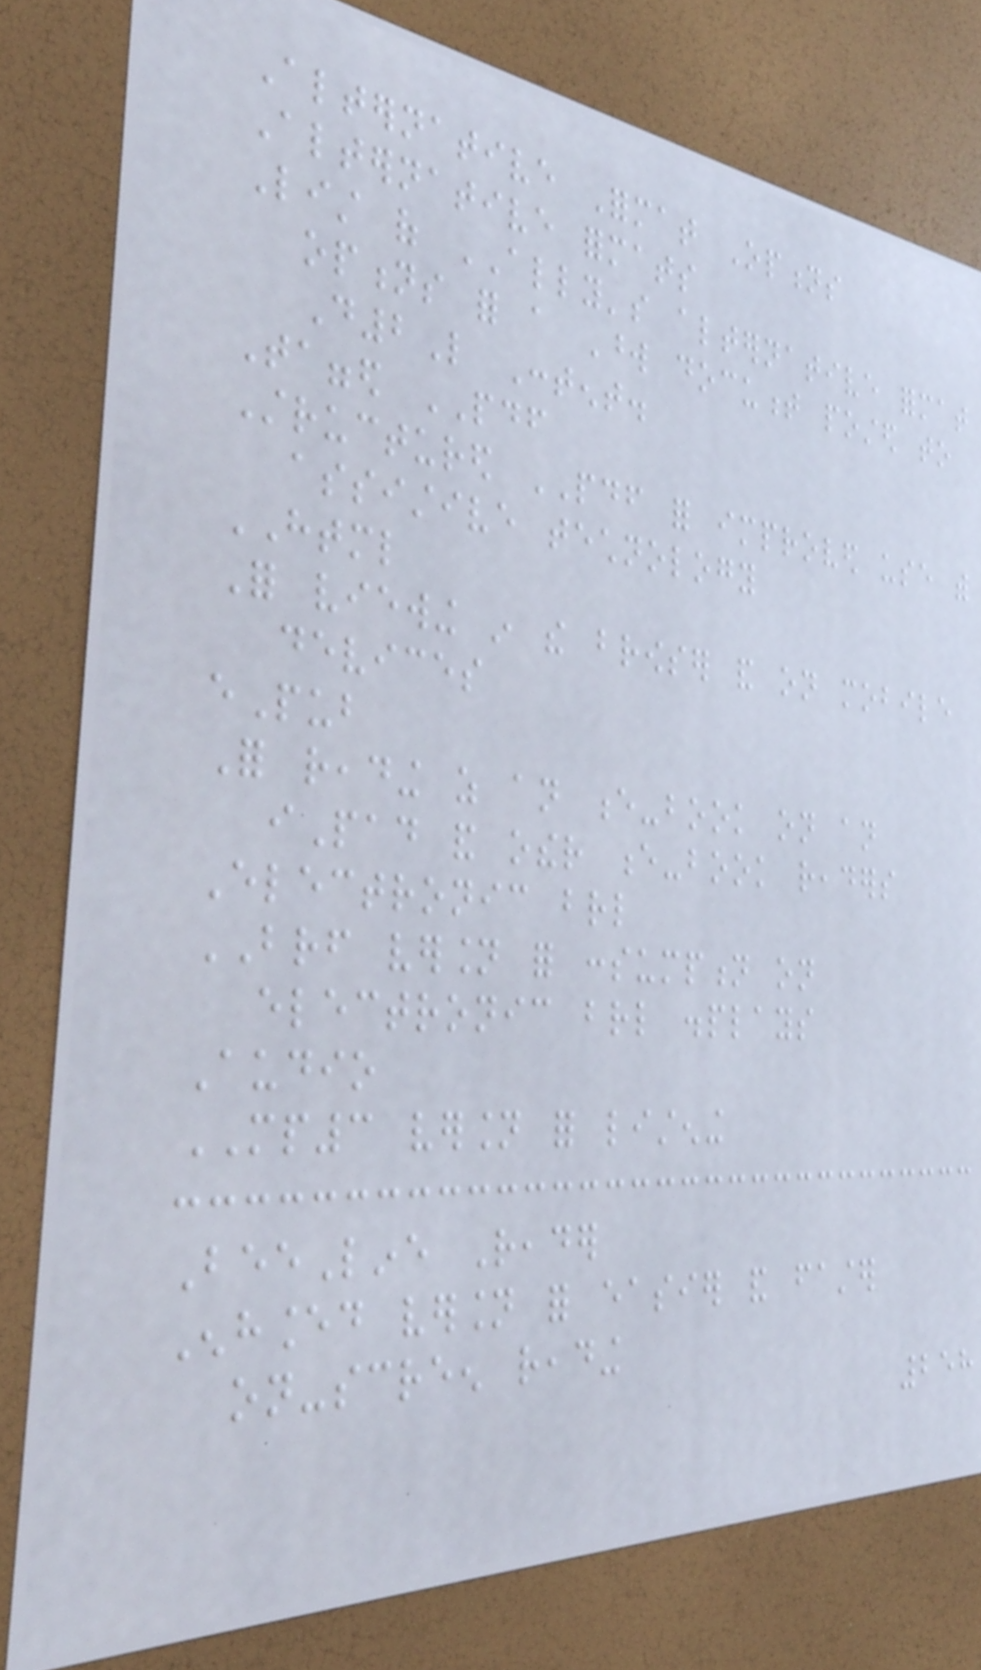Alternative Format Options
Alternative formats
List of ALLY's alternative format
options for a Word document posted to
D2L Content.
Tagged PDF
Structured PDF for improved use with
assistive technology
HTML
For viewing in the browser and on mobile
devices
ePub
For reading as an e-book on an
iPad and other e-book readers
Electronic braille
BRF version for consumption on
electronic braille displays
Audio
MP3 version for listening
BeeLine Reader
Enhanced version for easier and faster
on-screen reading
258
